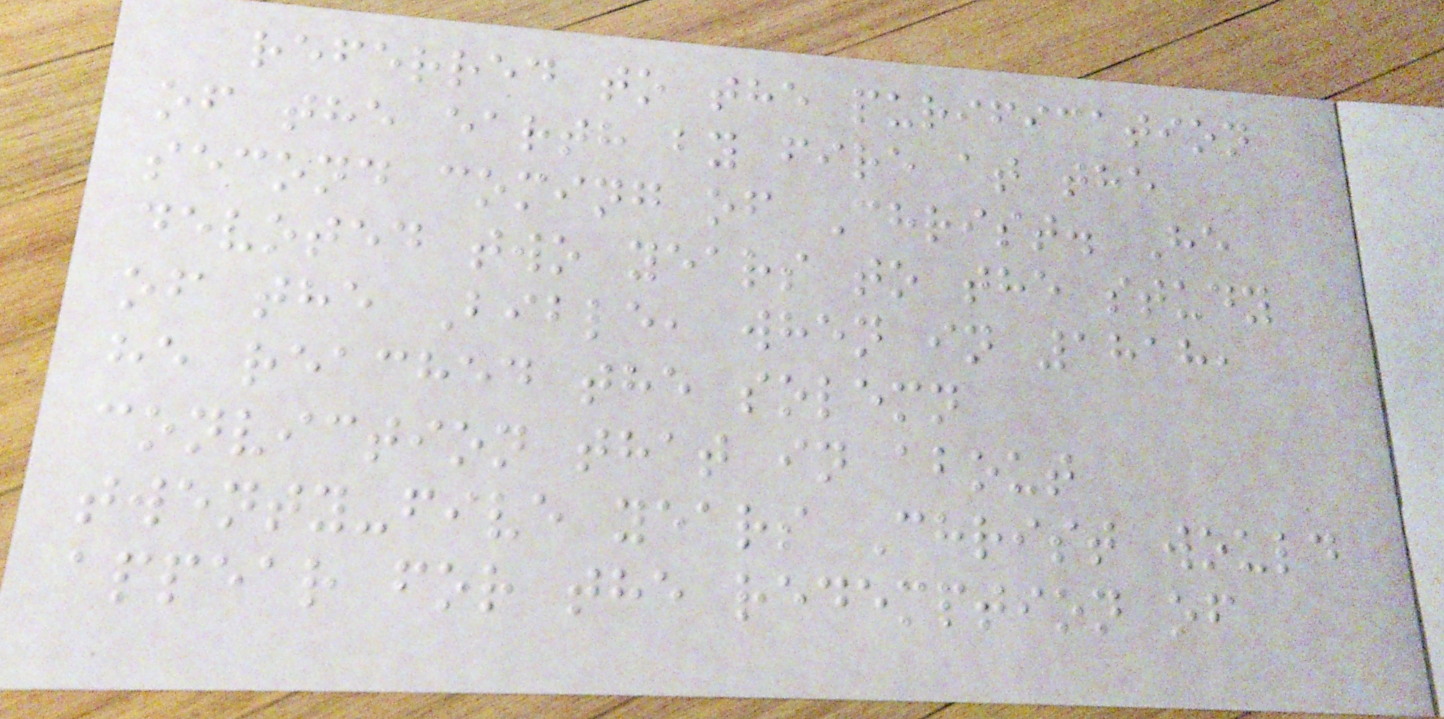referred to the purification
of the earth by fire at the
second coming of Christ. He
devoted two years to the study
of the Bible, when in 1818,
he reached the solemn
conviction that in about
twenty-five years Christ would
appear for the redemption of
